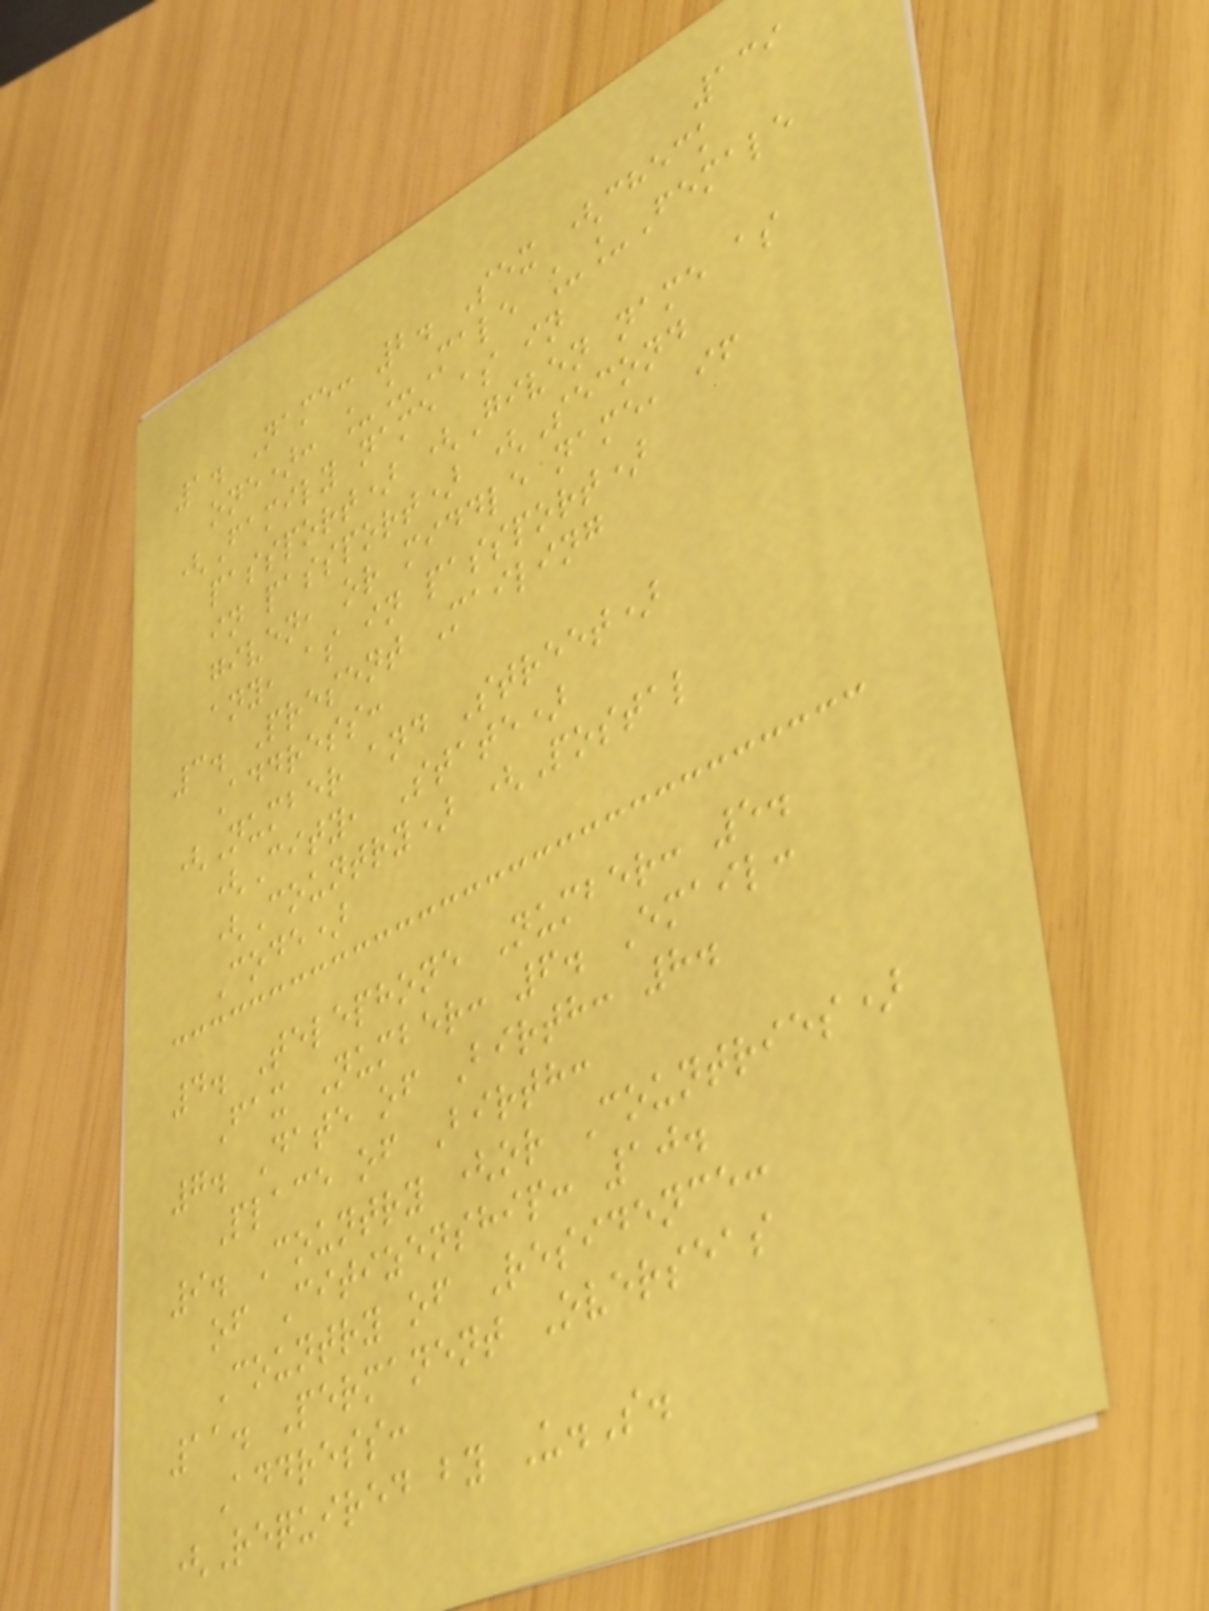139
1. Name: 2. Sex (check
one): __Male __Female
(Family name as in
passport) (Given name as
in passport) (Second
given, or middle name, if
any, as in passport)
3. Present Mailing
Address:
(Number and Street)
(City, State)
(Country) (Postal
Code)
4. Telephone Number: 5.
Fax Number: 6. Email:
7. Date of Birth: 8.
Place of Birth:
9. Country (or Countries)
of Citizenship: 10.
Country of Residence:
11. Permanent Overseas
Address:
(Required by U.S.
